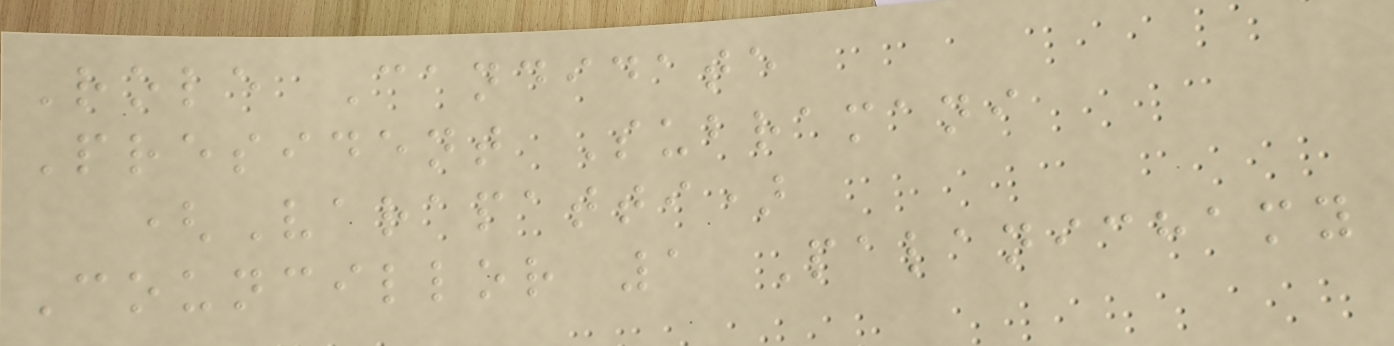Role Candidate
President Subramani
(Varapatti)
Councillor 1 Palanichamy
